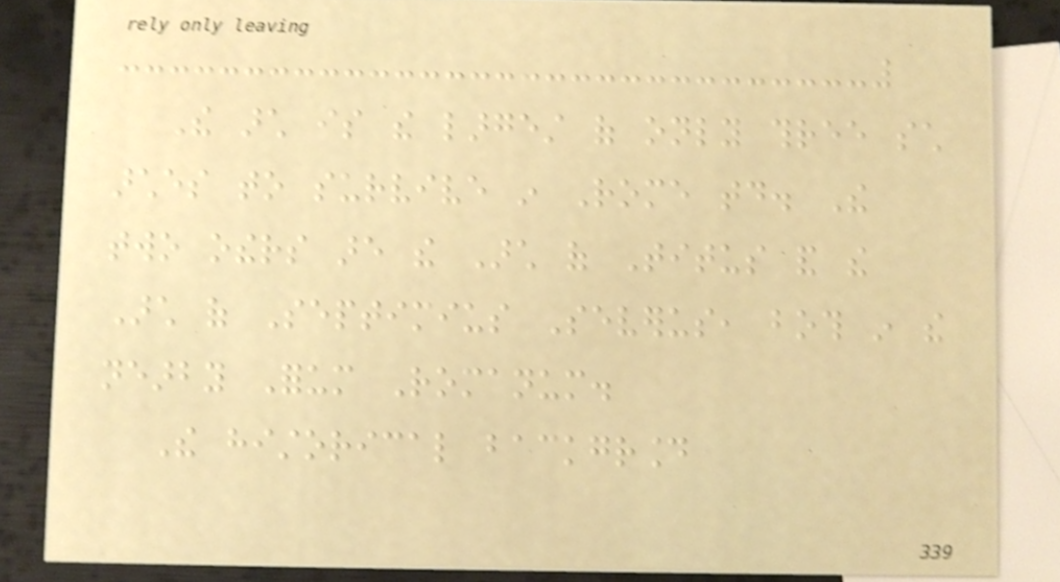The arch is the largest of only three such
arches to survive in Rome today. The
two others are the Arch of Titus and the
Arch of Septimius Severus, both in the
nearby Forum Romanum.
The historical background
